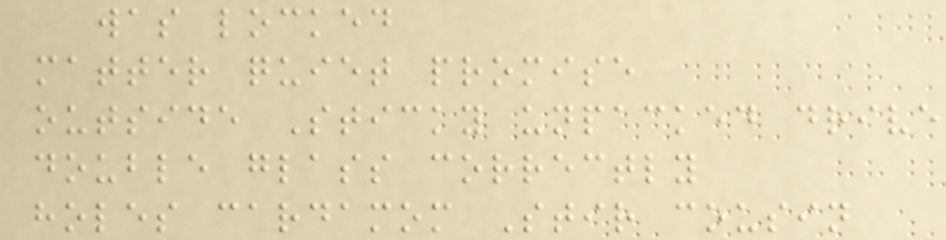was locked
matter quiet promise
outside Sticky unpacked drive
double glass correctly
holes cardamom Stir cousin
